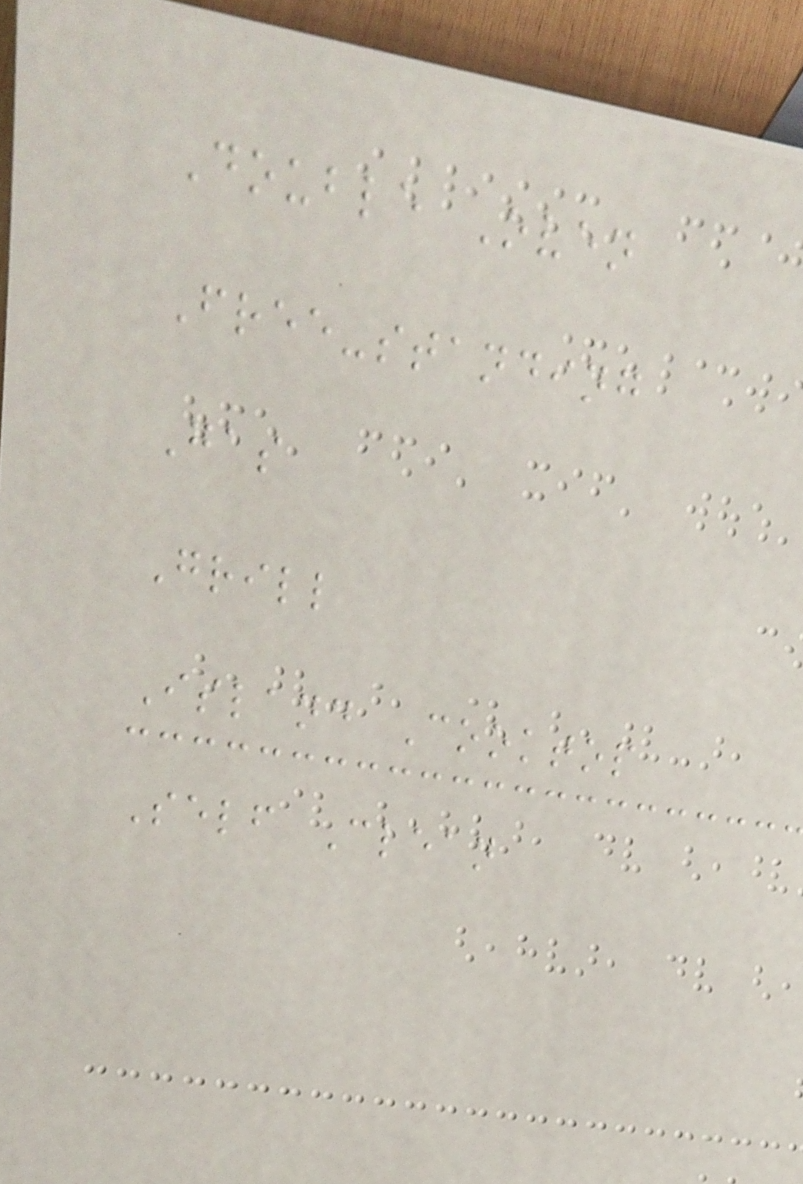Double Oven
Free-standing
Gas
Grill
Island Cooktop
Self Clean
